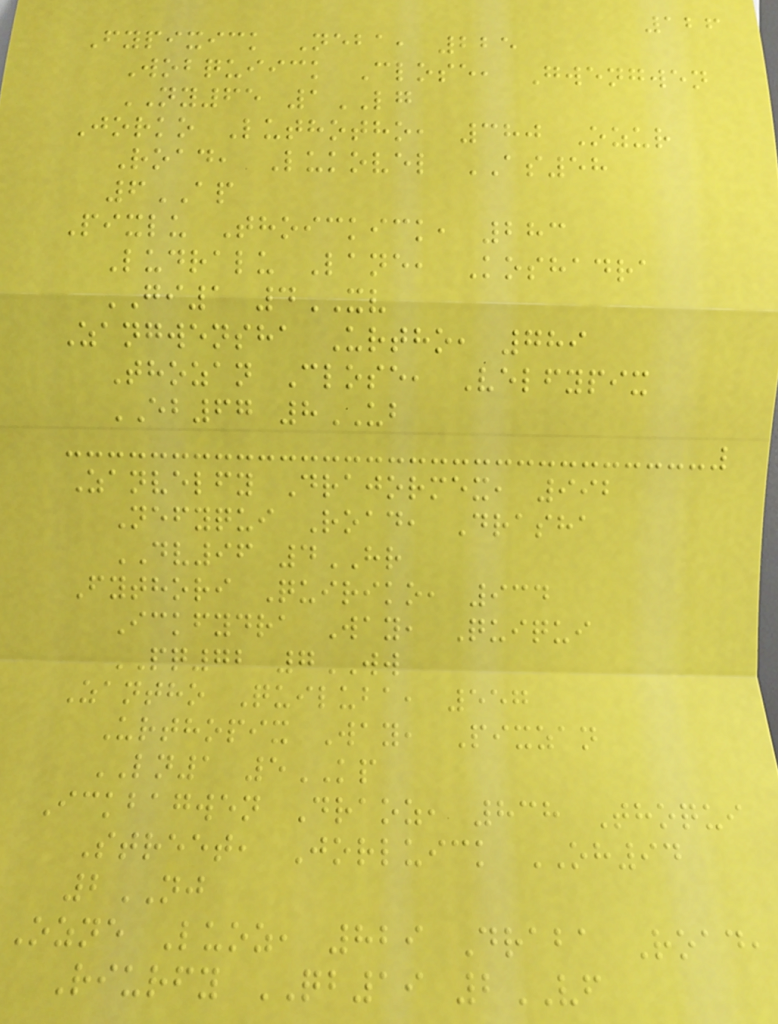126
Fypixick Neba, 225
Wobquiick Close, Gwengwen
NY65 1LG
Jorko Luthotho, 380 Ozur
Road, Lukovel AS58
6AP
Pixlu Thoickick, 283
Ludralu Lane, Koshadra
GI1 4XV
Zangwensha Urtho, 789
Thozan Close, Velfypix
EB67 8UB
Zanvelfy Drajormex, 992
Nefyqui Road, Drasha
DV96 4HR
Fythori Quiriko, 934
Ickfydra Way, Quiqui
PQ72 7WW
Zantho Quiluba, 557
Urthopix Way, Pixzan
LN1 5KP
Ickbagwen Draoz, 838 Thoqui
Street, Jorluick OH94
2NJ
Ozne Luoz, 829 Draba Road,
Riurfy QB19 2VF
